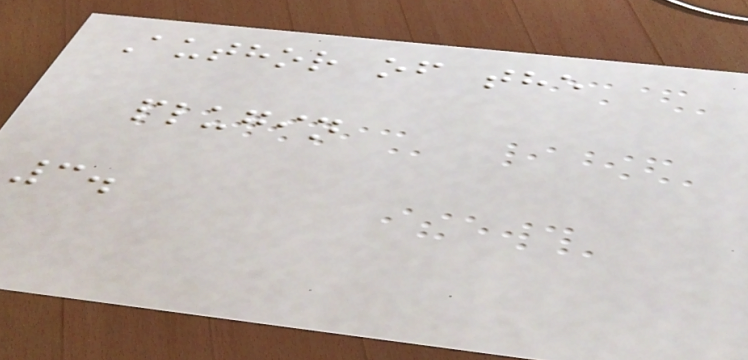Author of the
plugin
3.
